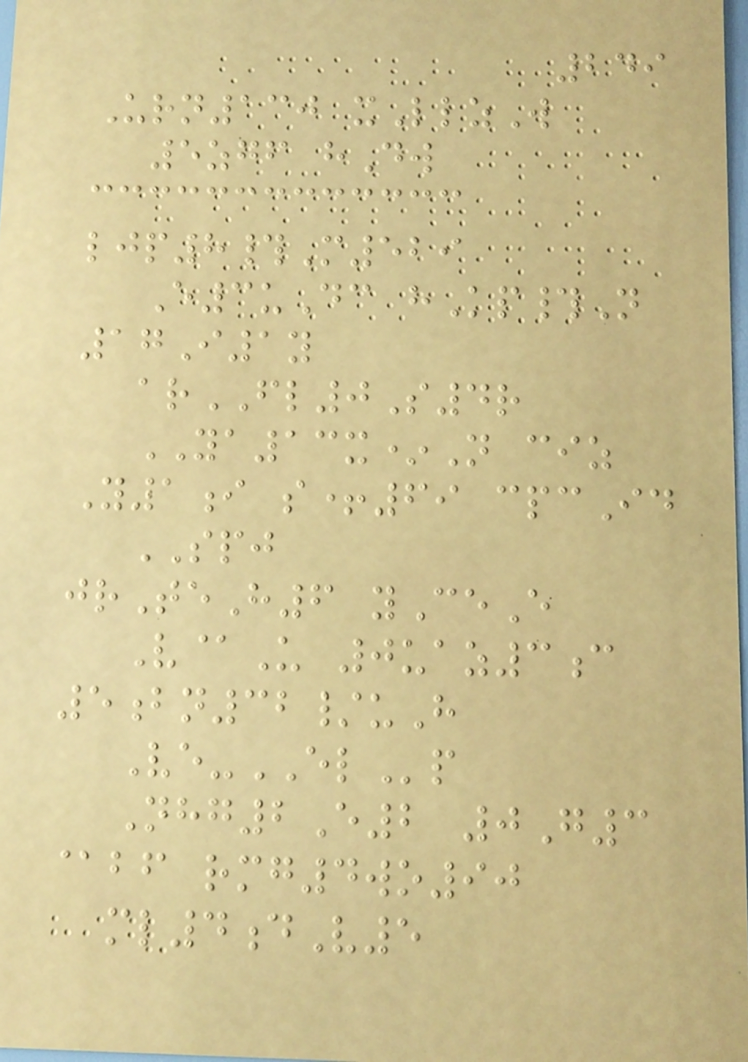249
Urn130 xLlzW
5zgf hDw
ljp8#M529
E3uDc hKp#N
17I1y
arFL0S4r
YA13x*N ciz
Y1i s+69 cpcId
SPJ
jrTeH6 yCeE
V@U 0uaz3c
5bn32/uH
Ve-ELp
Nhg2E2 0G3
@bf rmg4wo90
ml4dV5
